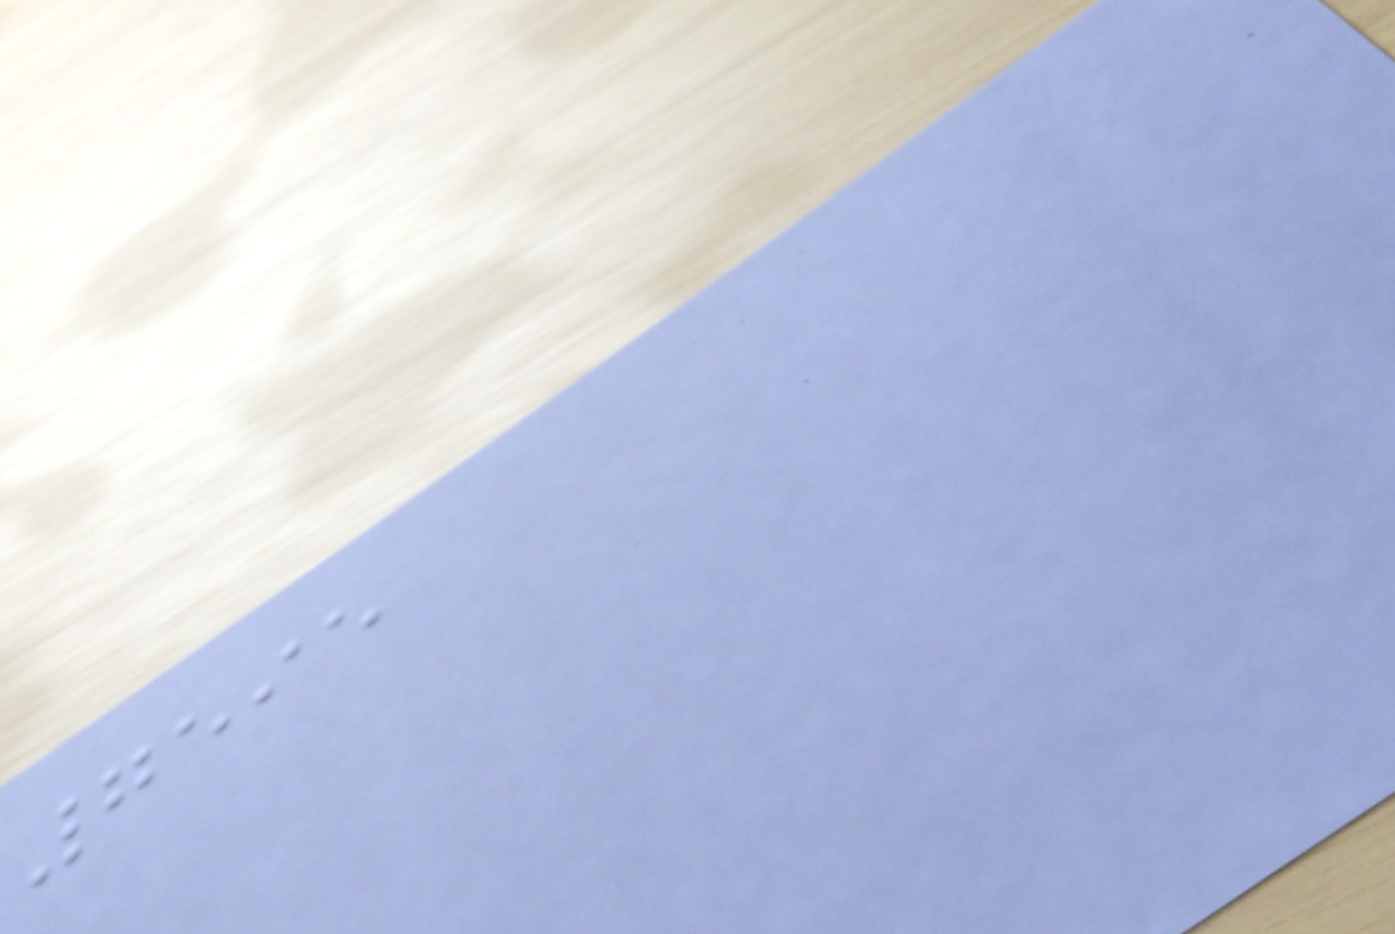7595
